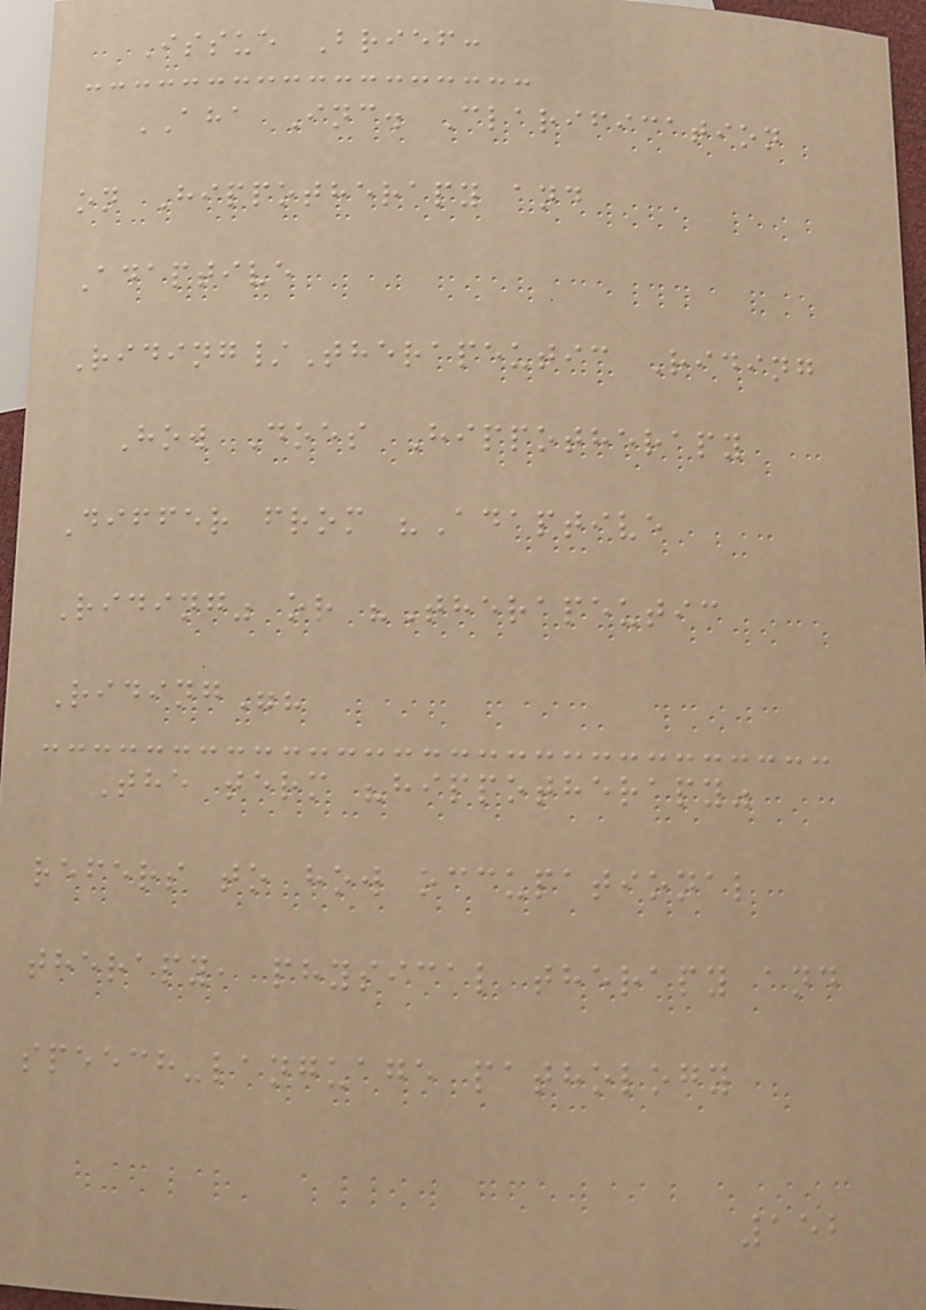Issue Brief:
AHA Inc. Clarification
on Hippotherapy and
Adaptive
Riding/Therapeutic Riding
How Does Hippotherapy
Differ from "Adaptive
Riding" or "Therapeutic
Riding"?
The term "hippotherapy"
refers to how occupational
therapy, physical therapy and
speech-language pathology
152
